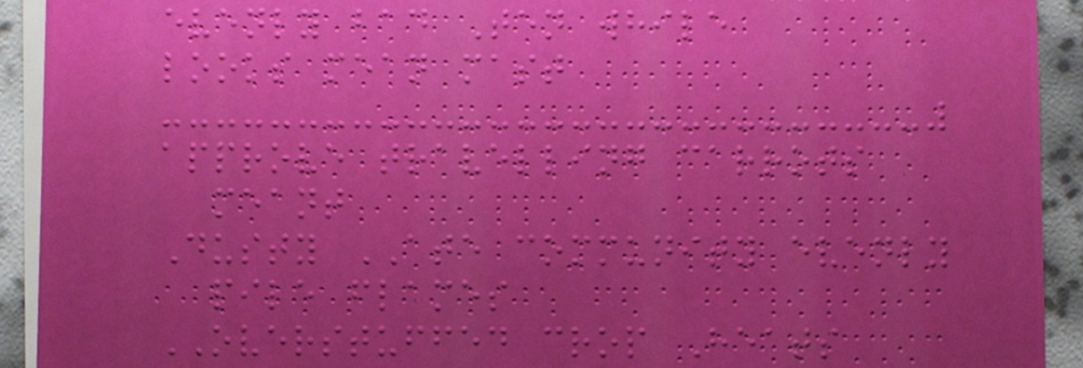evenly bad Ten while
looks mean mast
approve travelling carrots
meant
Dusty ATE community evenly
pile flames
OVERSTUFFED crop Heats
